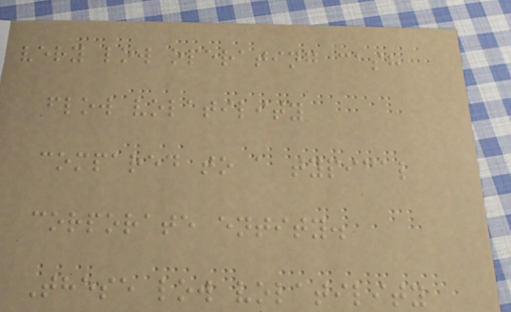very low operating cash
flow volatility
compared to a typical
corporate entity.
These low volatility
